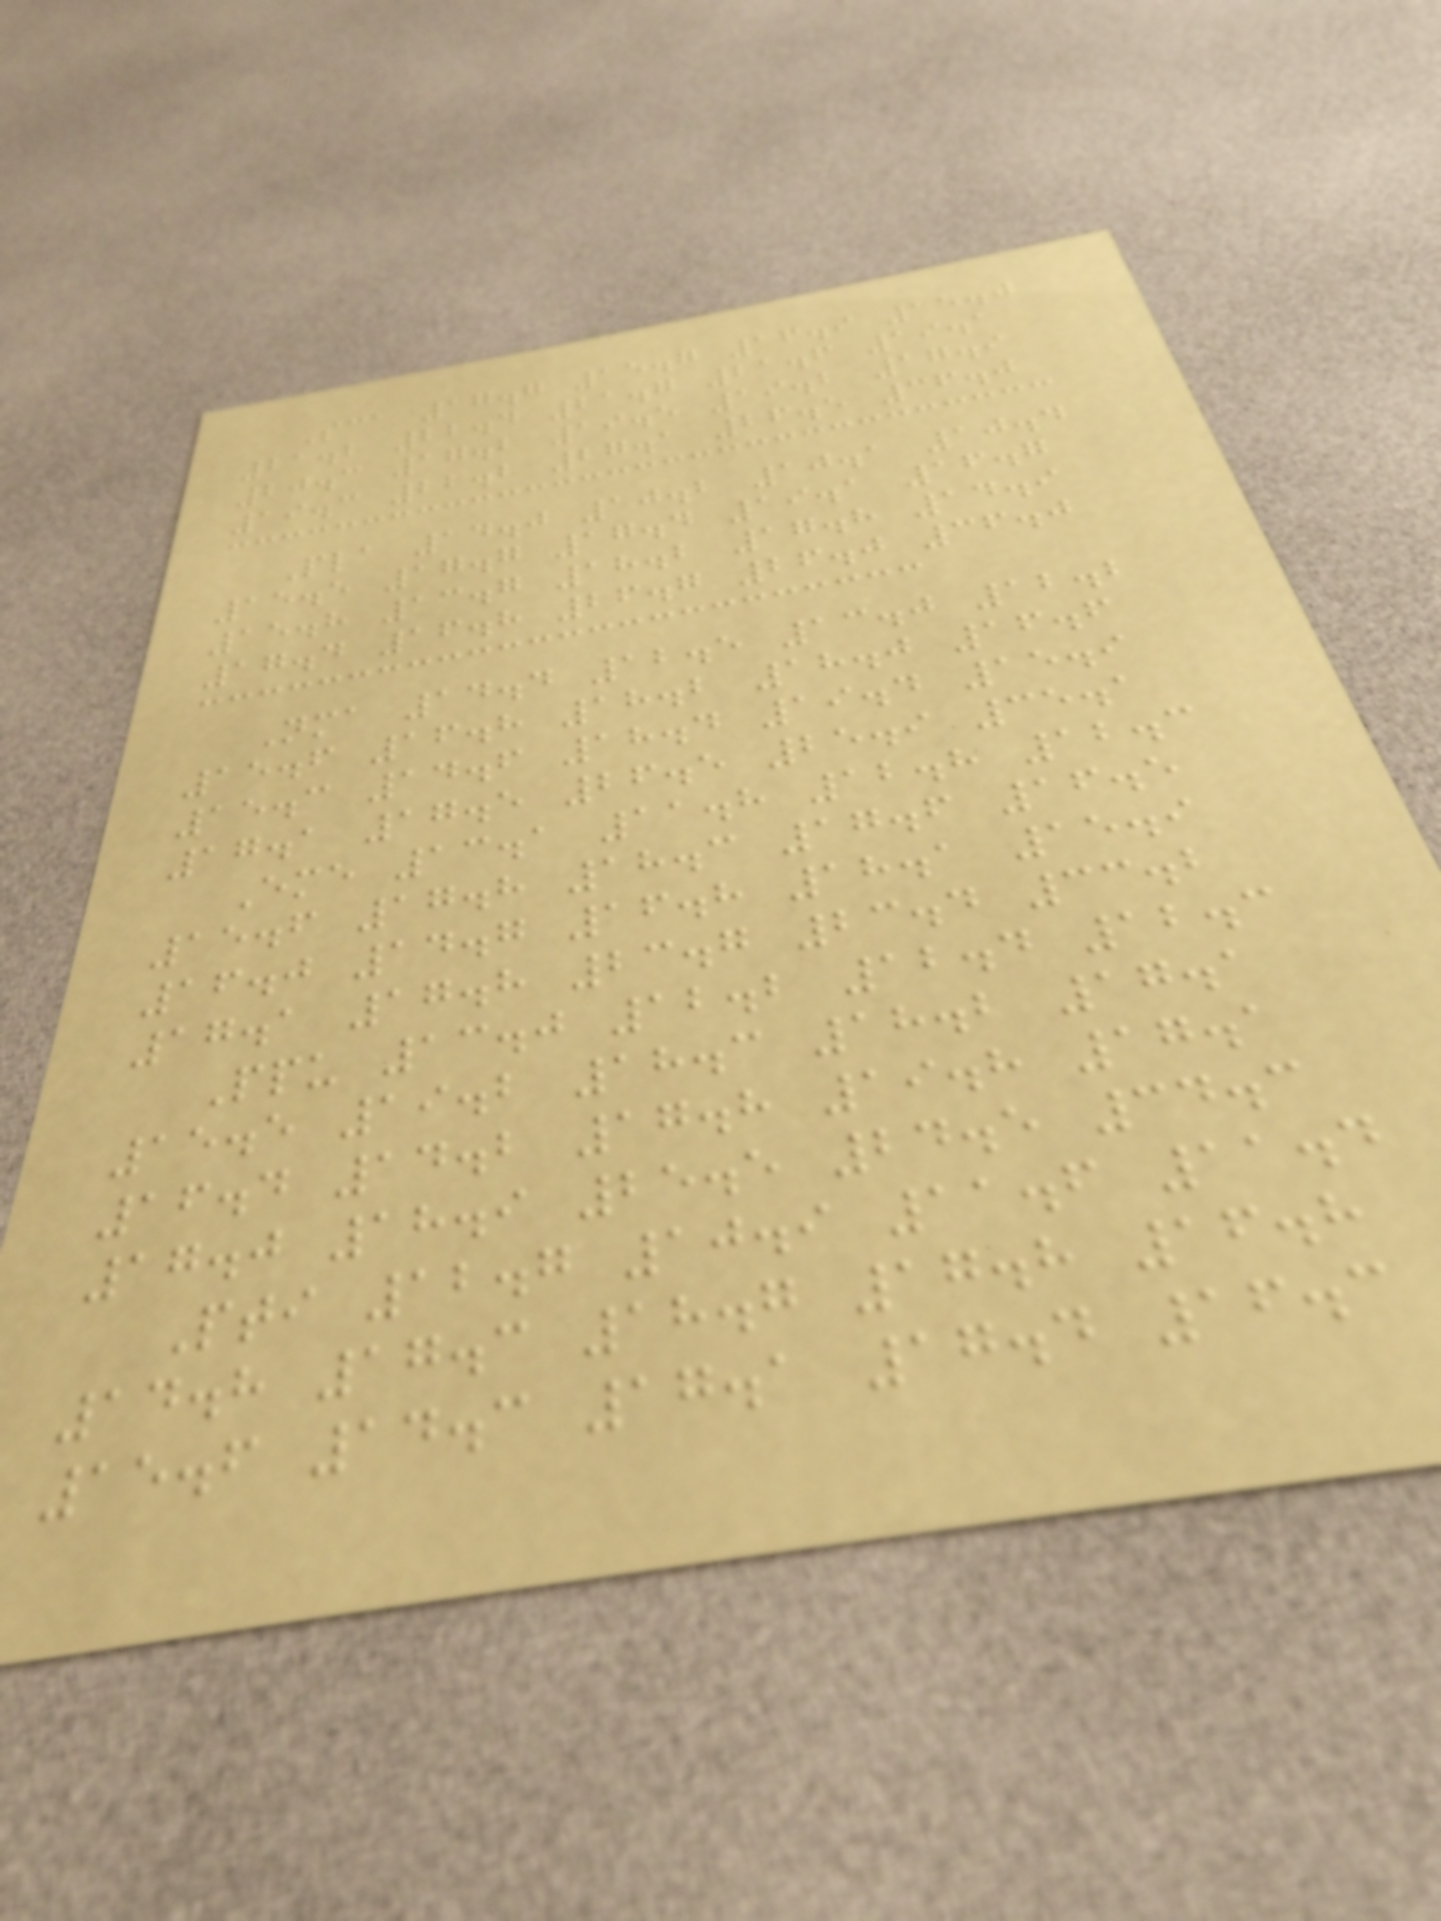Sca 17.7 15.7 16.9 15.0
21.2 22.4 21.7 21.6 19.1
20.3 17.2 19.5 19.2 17.9
19.3 22.2 27.1 26.5 36.0
Pla 14.0 10.2 10.1 10.4
15.5 17.7 17.4 19.1 16.7
15.8 13.7 18.2 17.8 14.9
17.4 16.8 26.7 26.0 36.0
Nma 14.4 12.5 13.0 12.2
15.6 16.8 18.2 18.0 16.6
15.3 14.6 18.4 19.4 15.9
17.1 17.5 26.5 25.9 35.1
Eme 13.1 11.8 12.8 12.3
15.6 17.8 18.3 17.6 16.5
16.0 14.7 16.8 18.1 15.9
17.1 17.8 23.7 23.4 33.2
Ppu 13.0 12.2 12.4 12.3
15.5 19.2 18.3 18.2 17.1
16.4 14.2 17.8 19.8 17.1
17.0 18.9 25.5 24.5 34.3
Pti 12.7 10.9 11.6 11.4
14.8 17.3 18.7 17.8 16.8
15.6 14.3 17.1 17.4 16.3
